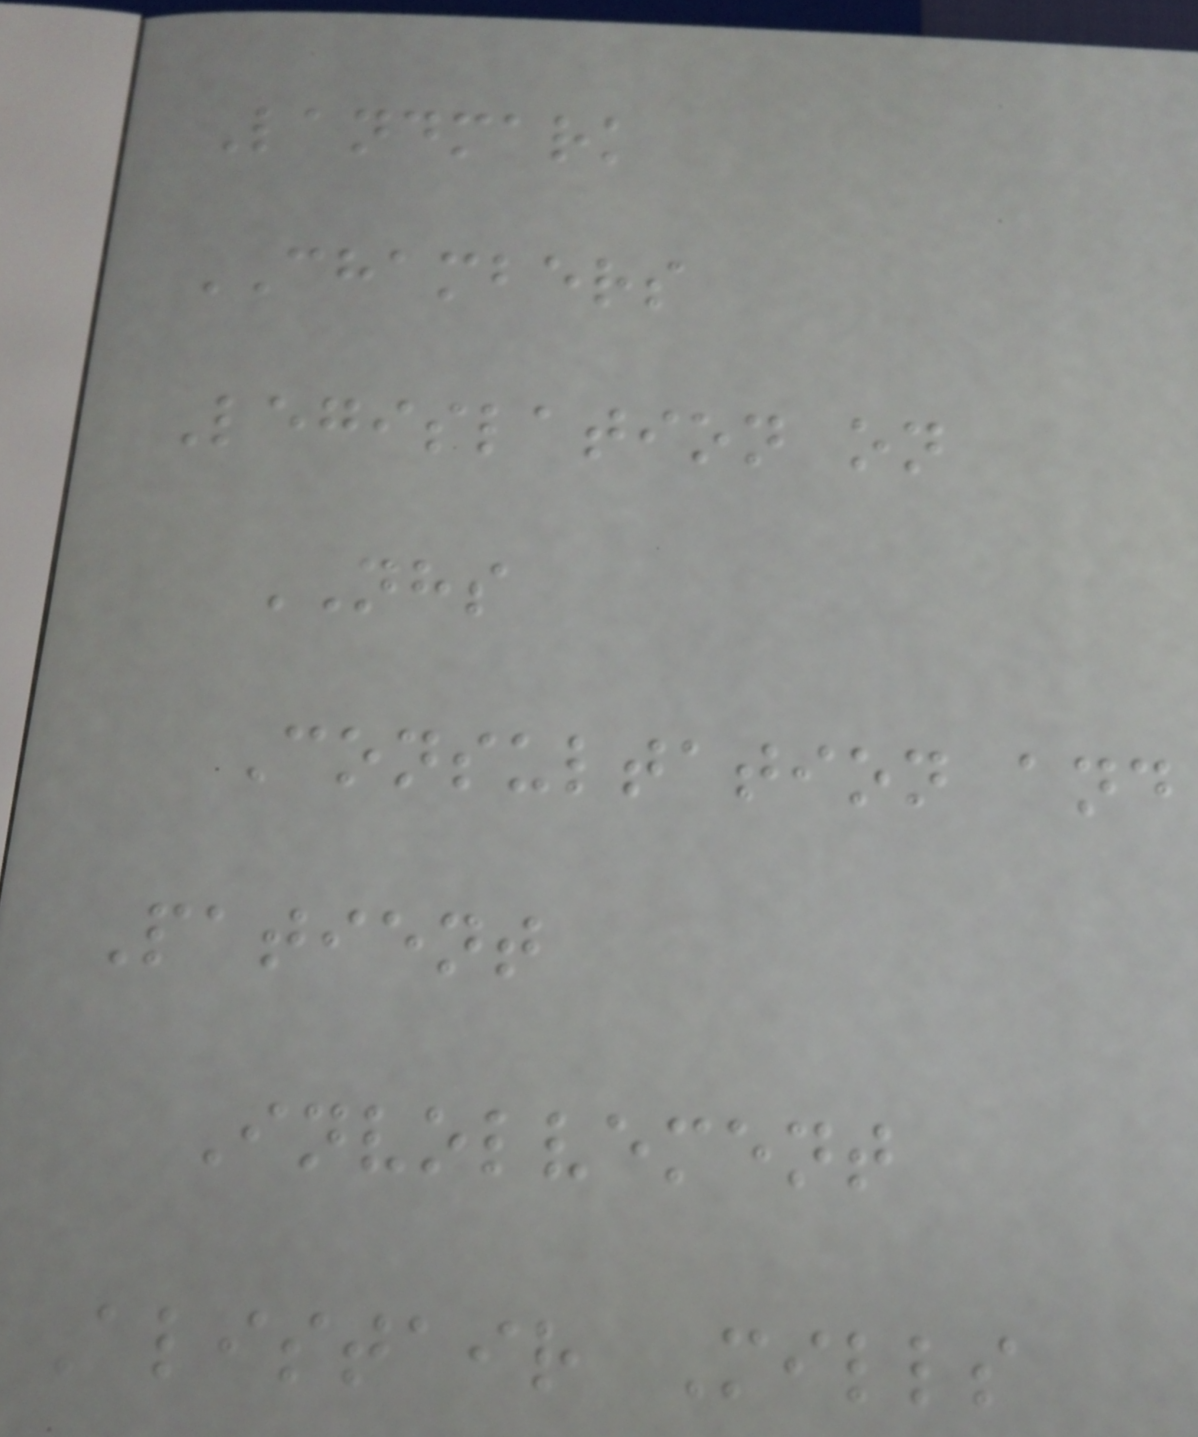Landmark
CHAMBERS
Legislation on
NHS
Consultation and
Patient
Involvement
Alistair Mills
